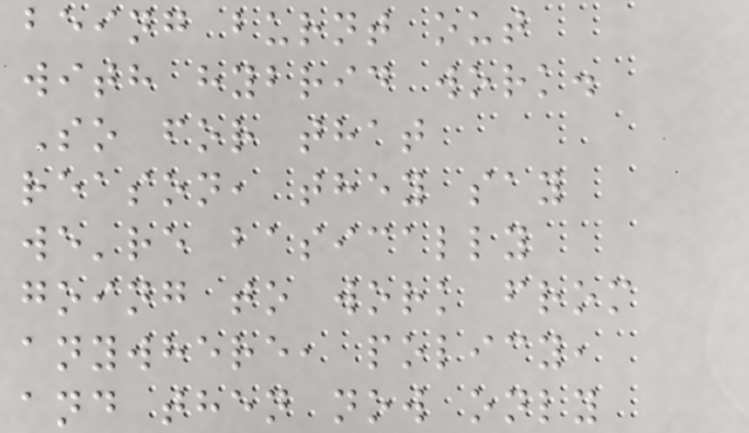being burnt out
with hybrid work.
So for that
reason, they say
we're basically
going to work from
anywhere, policy,
and then now only
